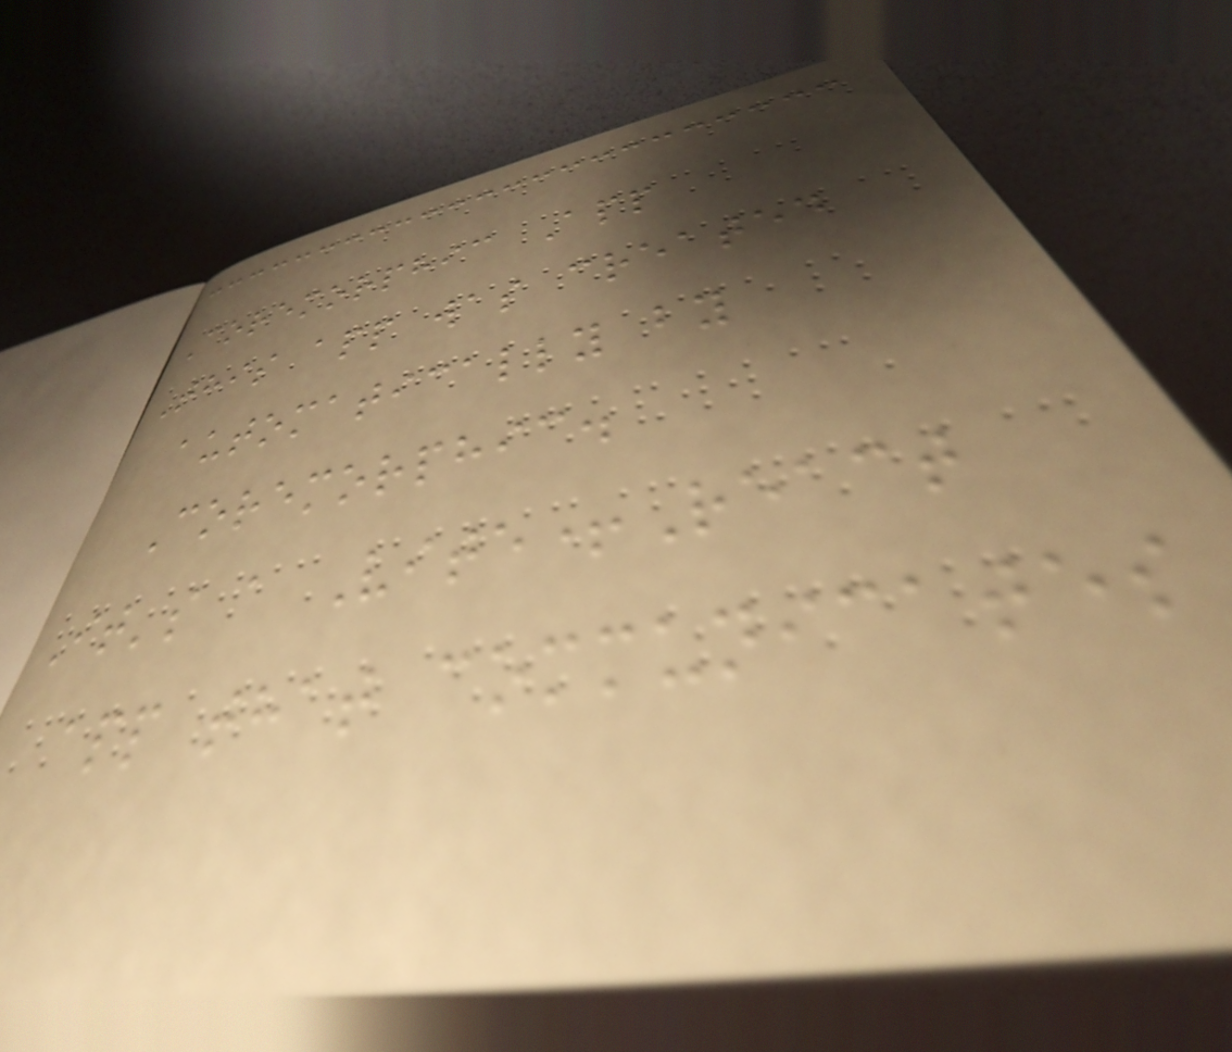Coremorphic App
This app was created
automatically by
Coremorphic.
It's a Vite+React
app that communicates
